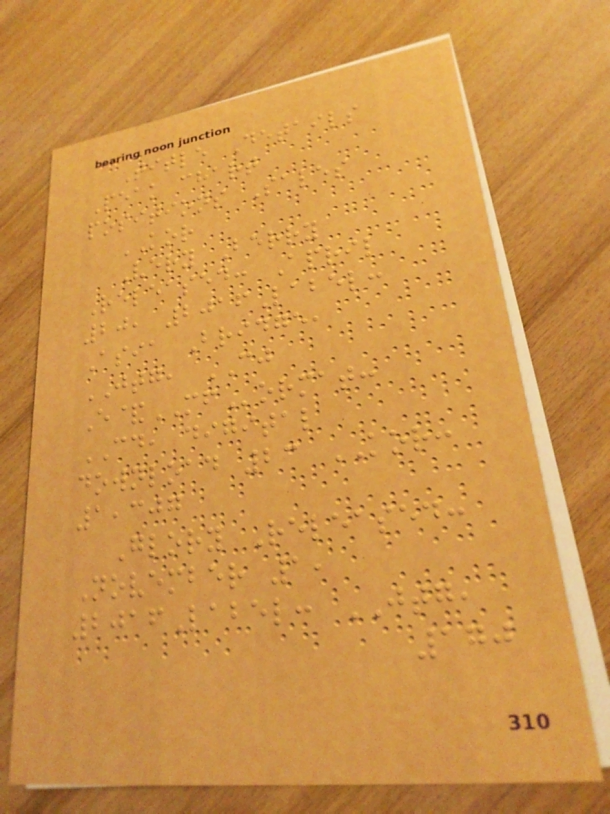Title Details
Peak chart
positions Sales
KOR
Very Berry
Released: April
20, 2016Label:
Asia Bridge,
JTG, CJ
E&MFormat:
CD, digital
download 23 KOR:
1,307
Glory Released:
November 1,
2016Label: JTG,
170
